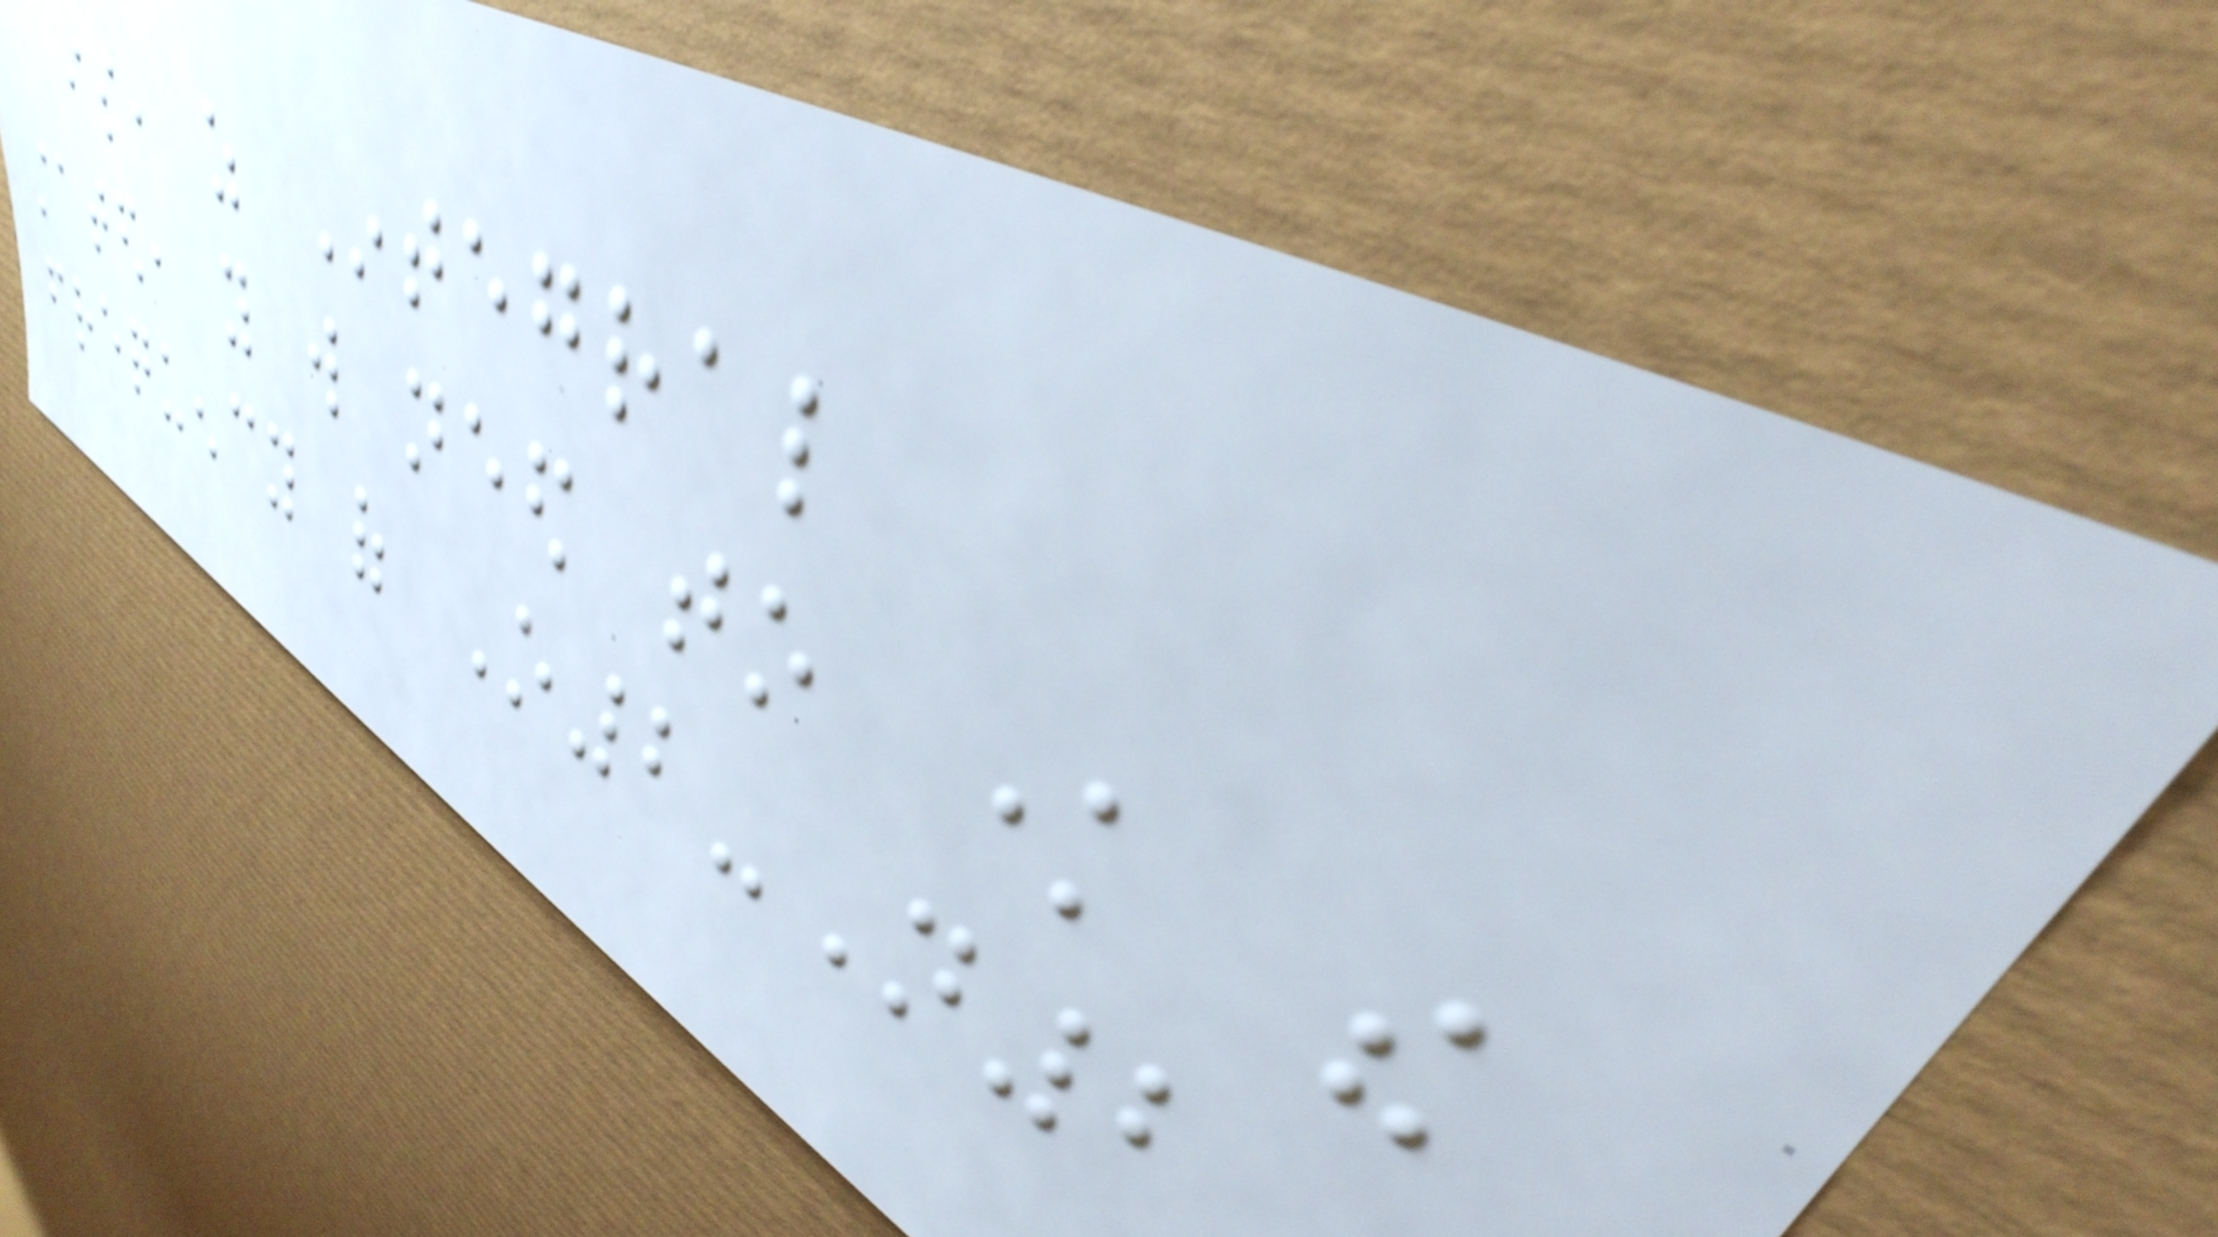is, as Integral
stated, you will need to know the
frequency of O2-N2
